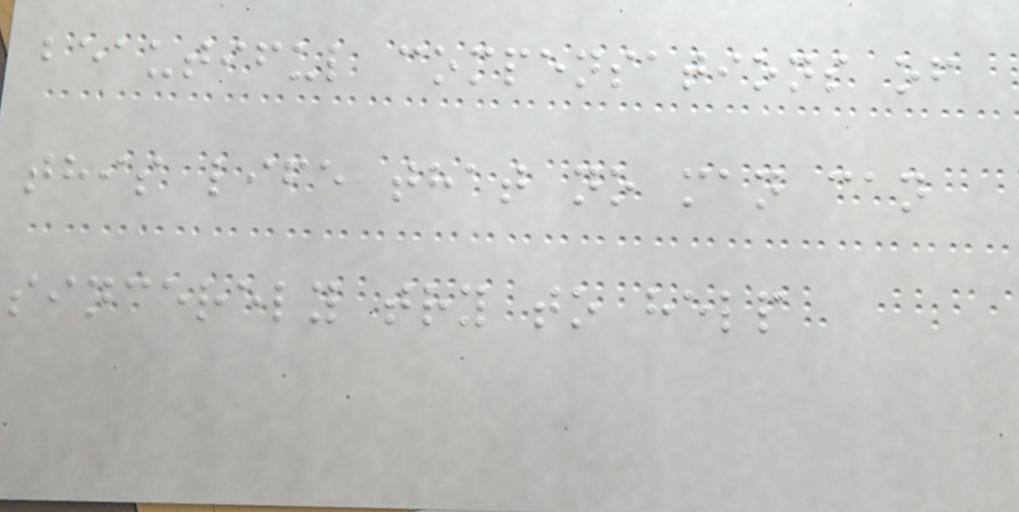beautiful compensations of
this life that no man can
sincerely try to help
